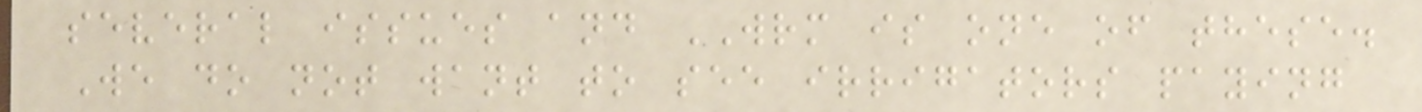several issues and WRM is one of these.
We do not want to see irrigators paying
